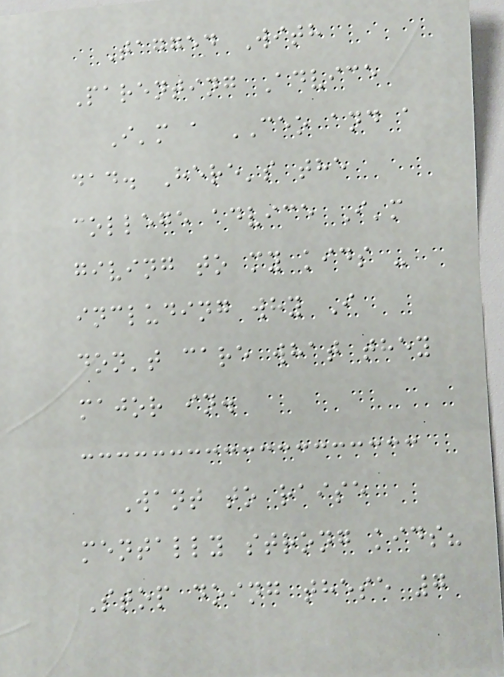Tagged With
Parenting Advice
I'm a CEO and a
dad. Here's the
college advice I'm
giving to my kids -
including why I
don't care what they
major in.
Want to raise
mentally strong kids?
Stop doing these 7
